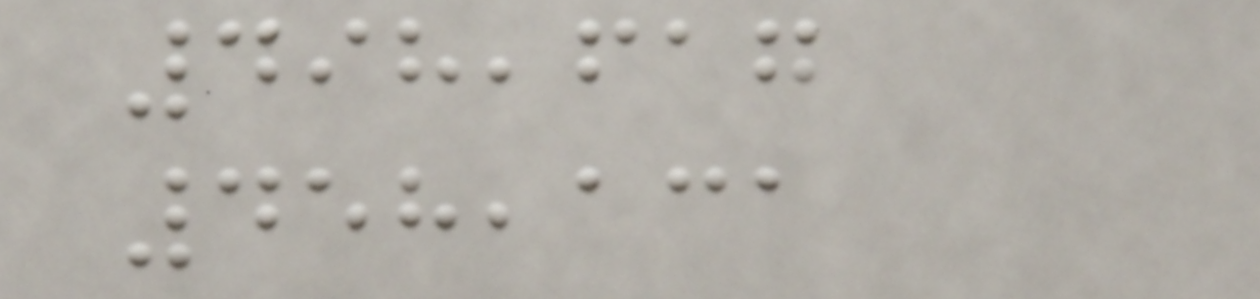498,617
458,131
